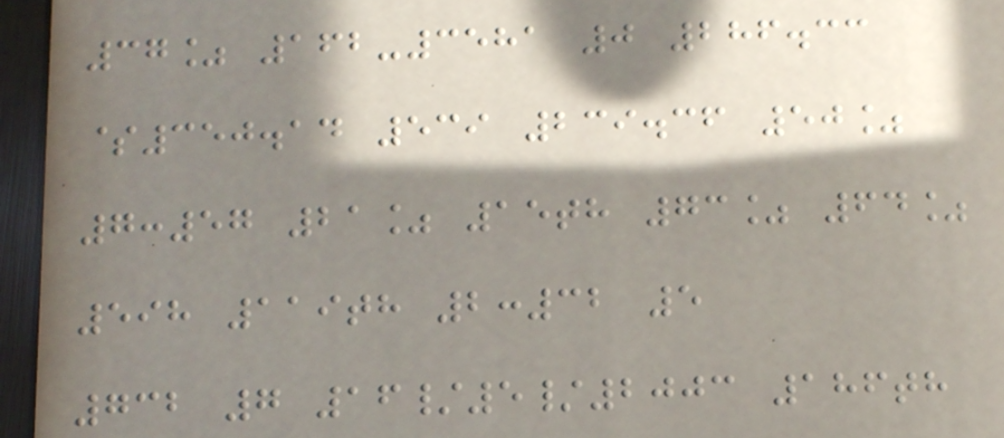37% 162-3581 0 286.33
$350.14 539 239.36 50%
7:57 21% 15th 73% 64%
598 119th 2:32 5
732 7 16/5/2003 186th
